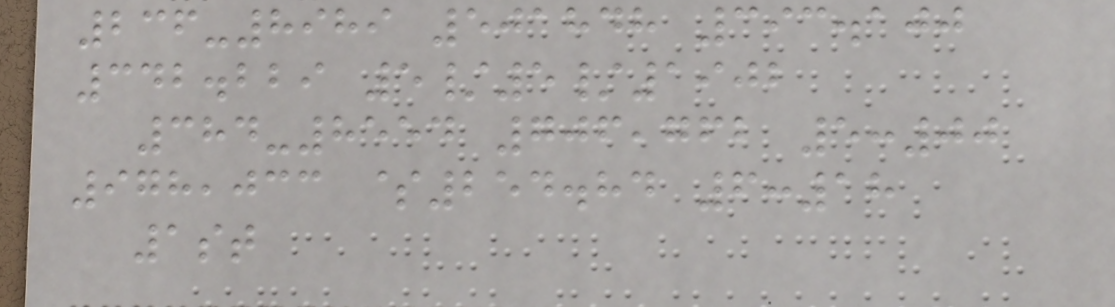236-8989 501848 393.100
342.229 5/5/1902
384-8554 706,762 5:00
978,033 $254.84 6:18
1st
